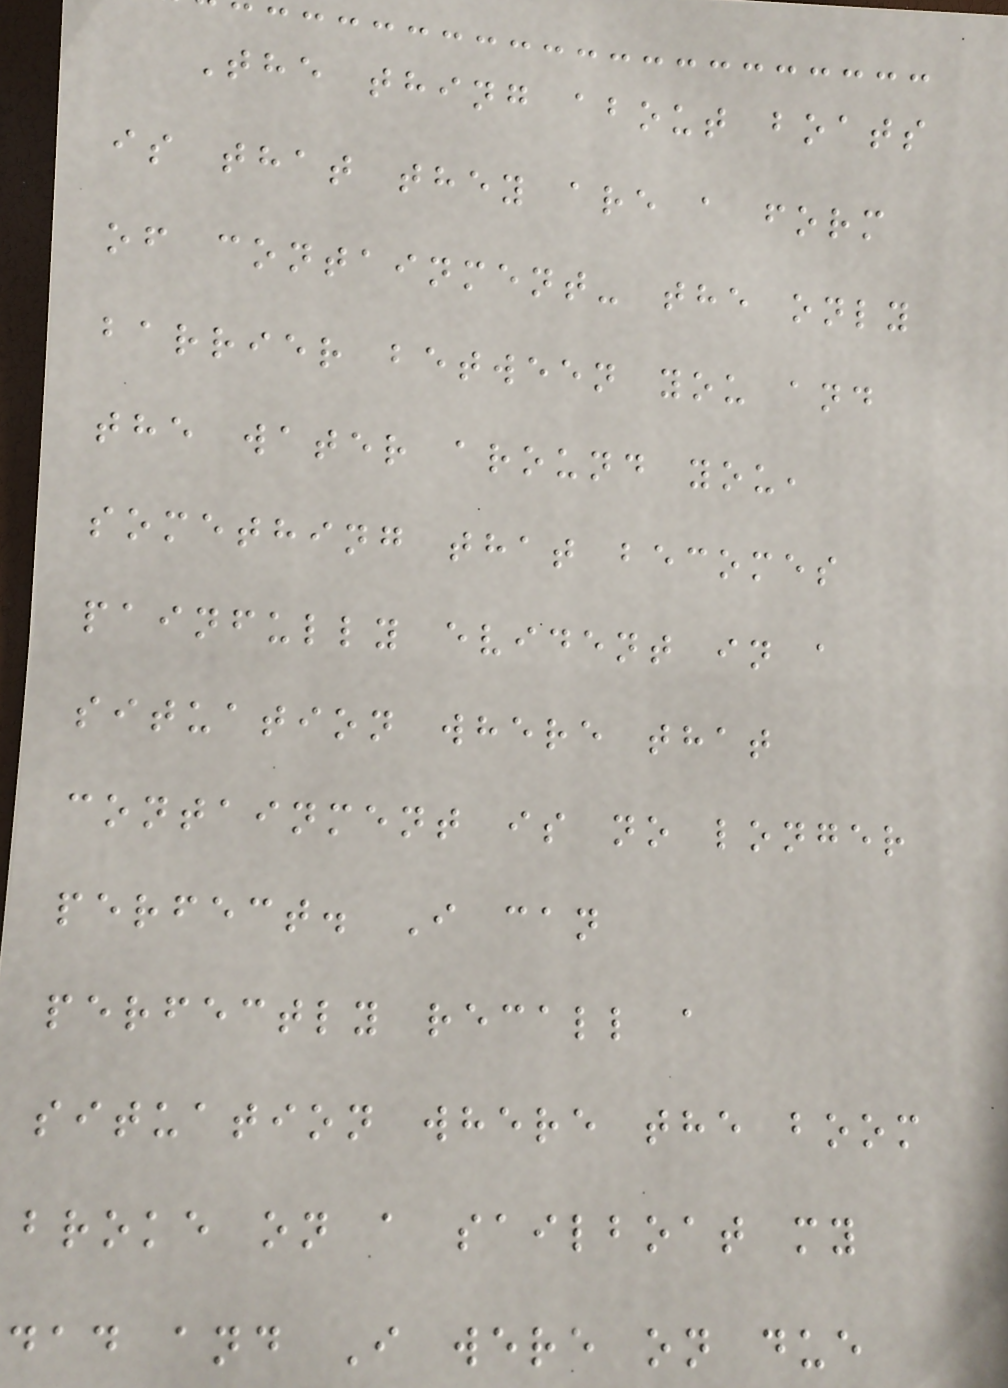The thing about boats
is that they are a form
of containment- the only
barrier between you and
the water around you,
something that becomes
painfully evident in a
situation where that
containment is no longer
perfect. I can
perfectly recall a
situation where the boom
broke on a sailboat my
dad and I were on due
